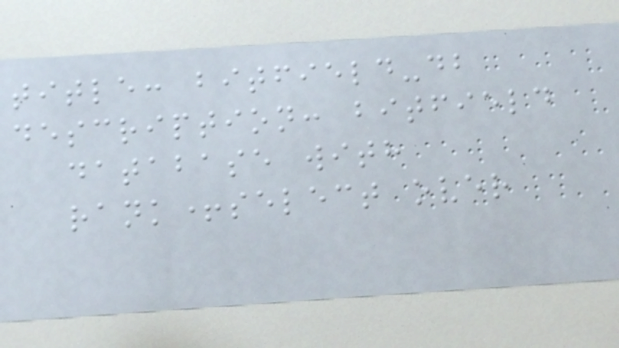title: bitfield-db
description: bitfield
database with
rank+select over
